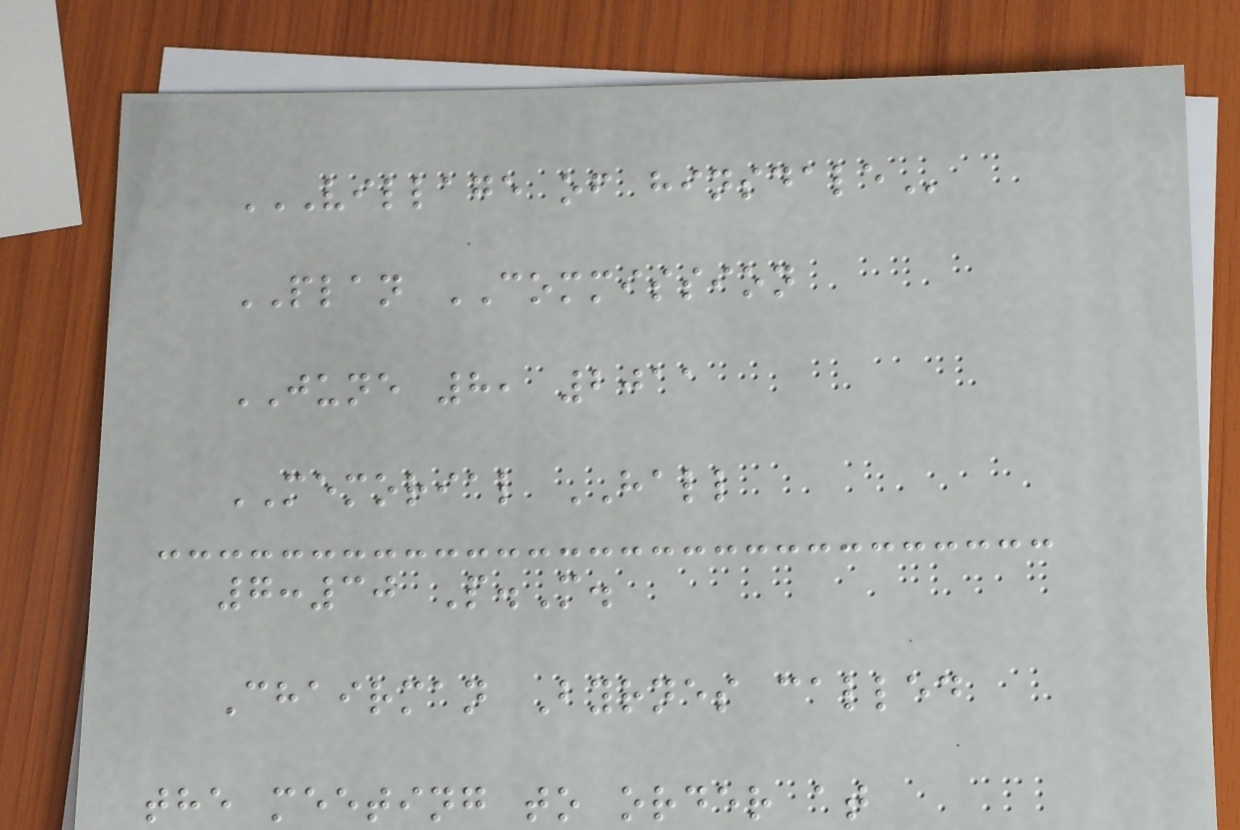VILLAGE OF HINSDALE
PLAN COMMISSION
JUNE 8, 2011
MEMORIAL HALL
7:30 P.M.
Chairman Byrnes called
the meeting to order at
